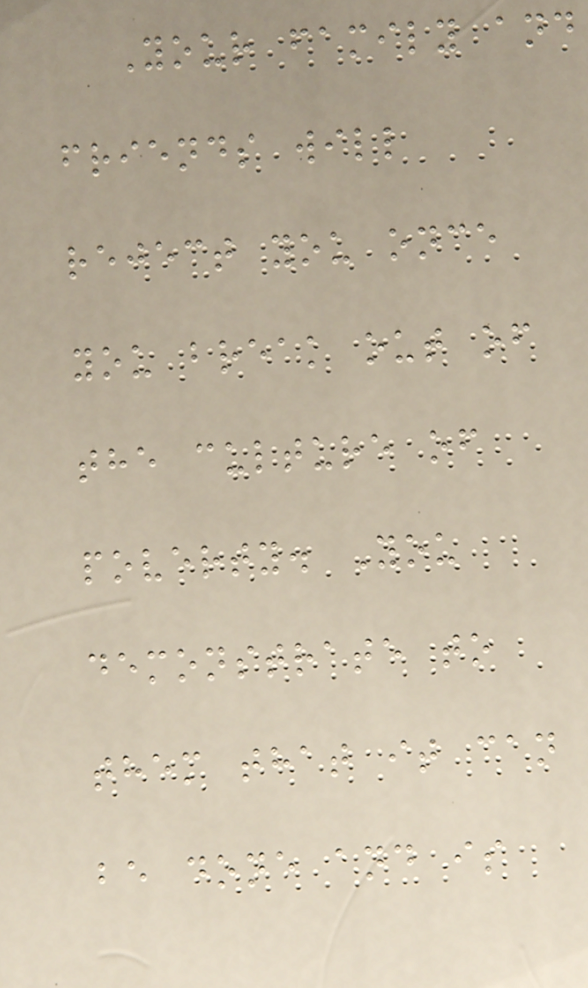Your family and
friends will
reject you once
you break out of
the culture of
poverty. You
demonstrate to
them that it can
be done and is
